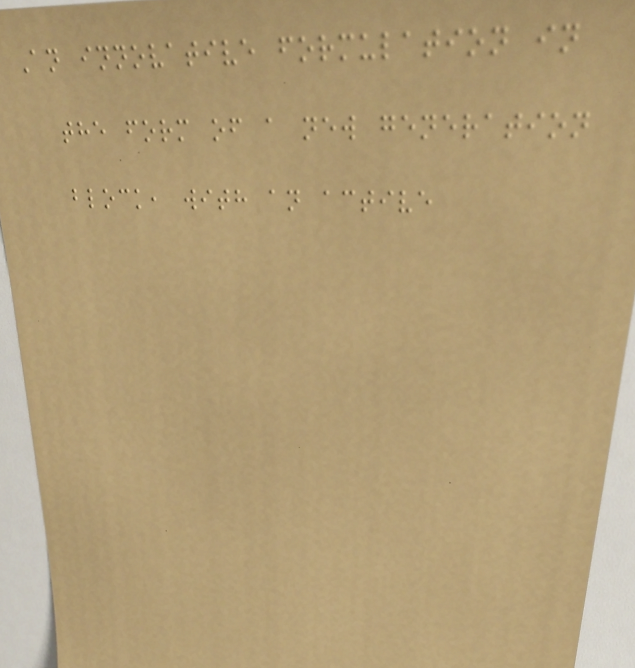An innovative formulation in
the form of a new generation
block, with an active
